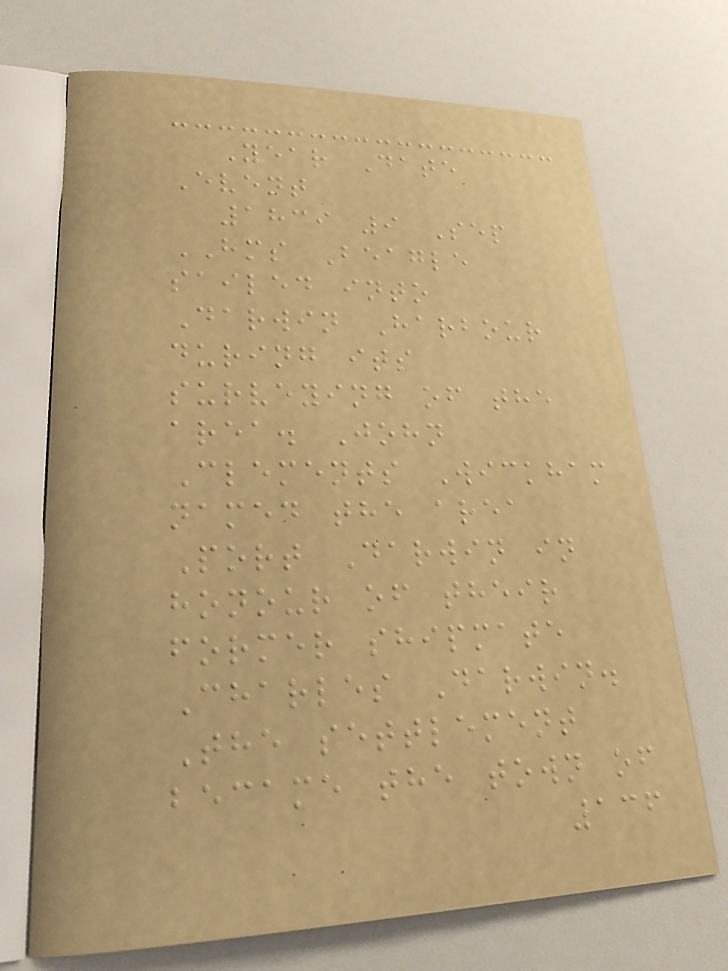Year Date
Event
1839 9 Sep
HMS Beagle
sailed into
Darwin Harbour
during its
surveying of the
area. John
Clements Wickham
named the area
Port Darwin in
honour of their
former shipmate
Charles Darwin.
The settlement
became the town of
136
